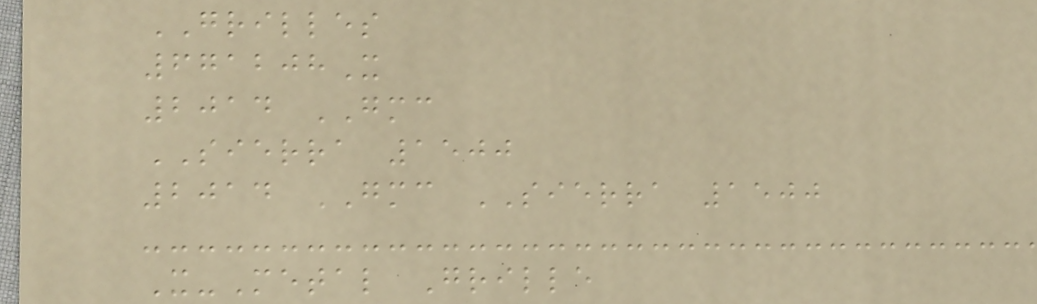GRILLES
671208X
2014 GMC
SIERRA 1500
2014 GMC SIERRA 1500
X-Metal Grille
